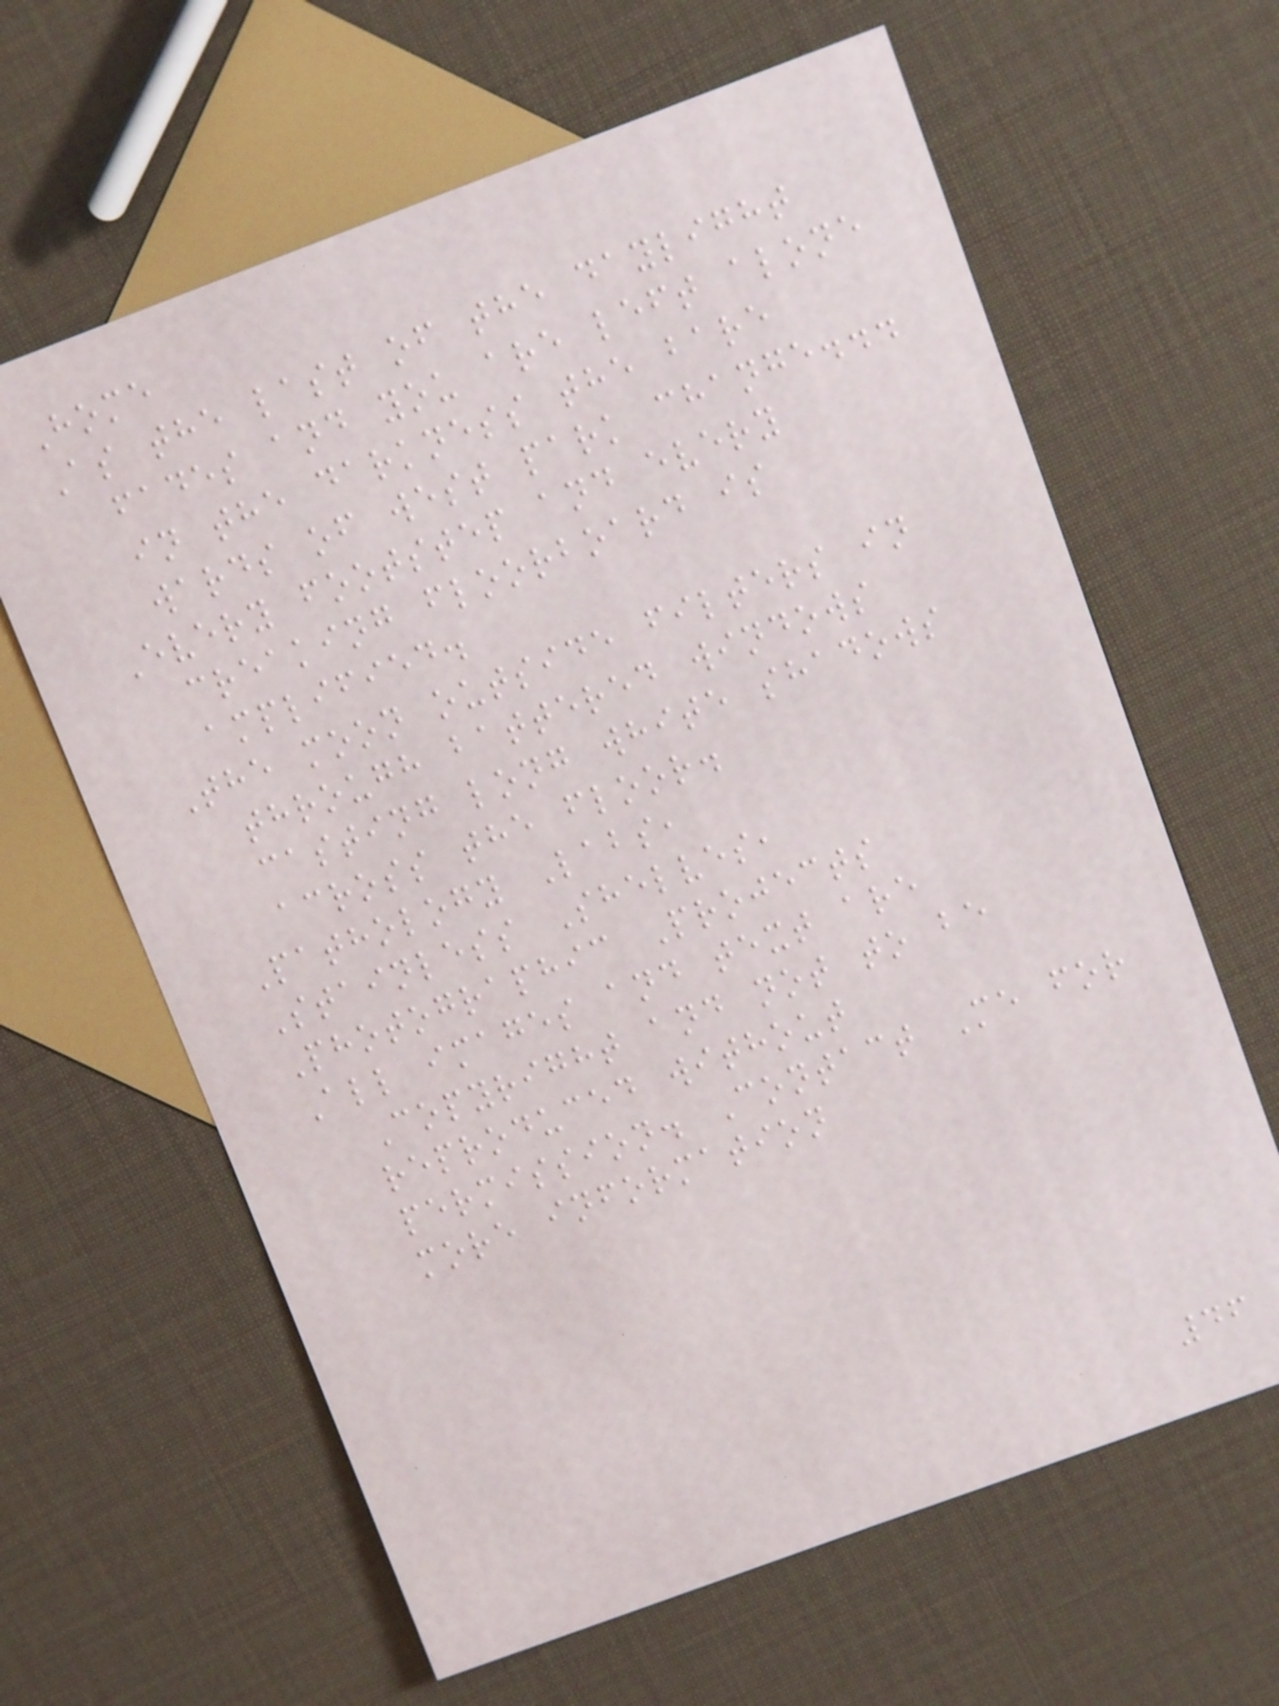Home
As the last of the daylight
fades and you are left alone
in the darkness the bare
wards of west park change...
Every footstep and every
creaking floorboard is
amplified.
The moon outside filters in
through battered windows
casting long white shadows
across the floor.
Pathology Labs,
Stainless Shelves,
Photographic Projects
All images and text are
Copyright and not to be
reproduced without
permission. Contact Me for
more information
46
